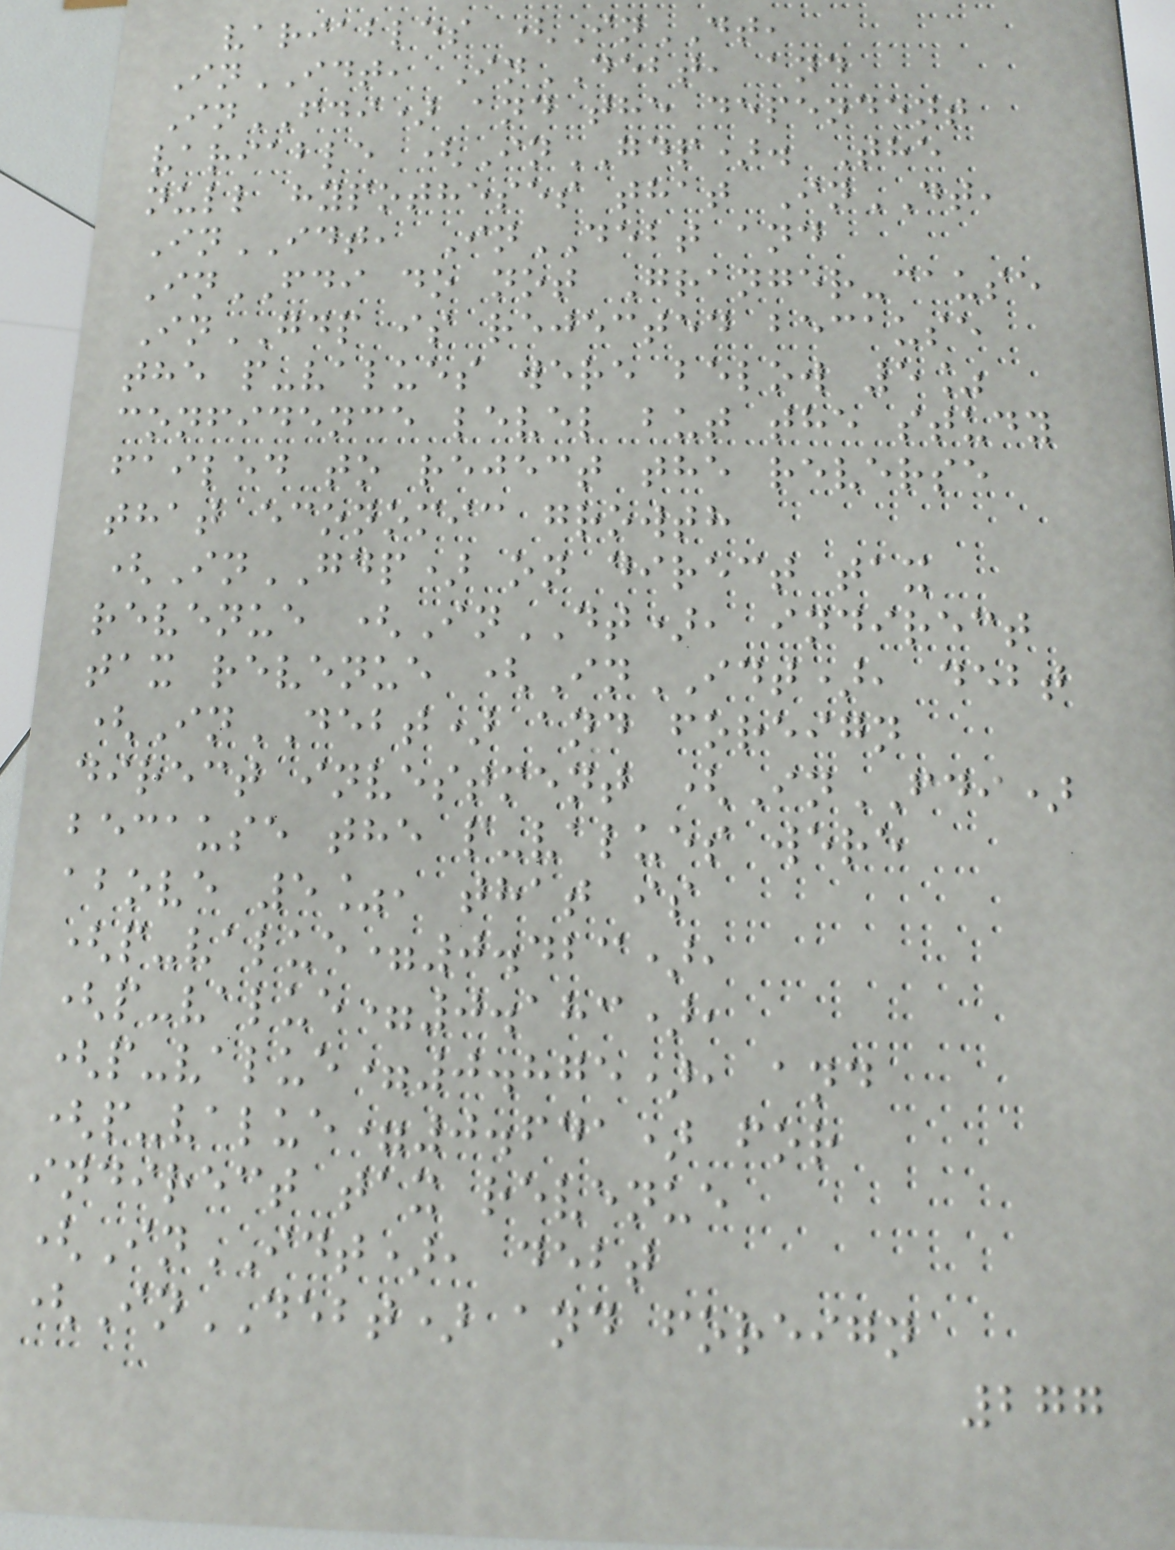variables (InDT,
InIDT, InDEBT, and
InFDI) and the dependent
variable (InGDP). The
null hypotheses that InDT,
InIDT, InDEBT and
InFDI do not Granger-cause
InGDP is rejected because
the p-values were below 5%
confidence level but the study
failed to reject the reverse
that economic growth
(InGDP) on direct tax
revenue (InDT), indirect
tax revenue (InIDT), debt
(InDEBT) and foreign
direct investment (InFDI)
because the p-values were
above 5%, that is
(p-value=0.423),
(p-value=0.183),
(p-value=0.875), and
(p-value=0.641) for
indirect tax revenue
(InIDT), debt
(InDEBT) and foreign
277
